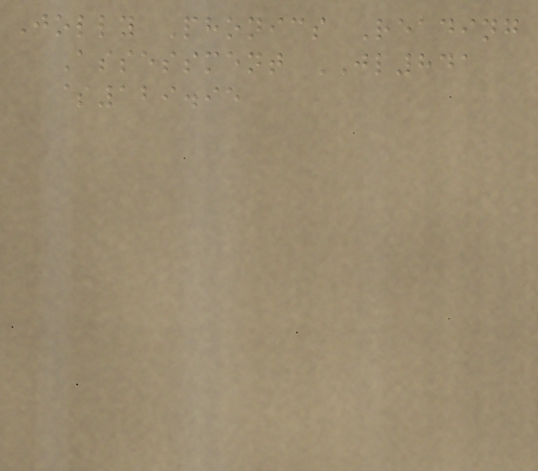Jolly Phonics Reading
Assessment JL841
$129.95
